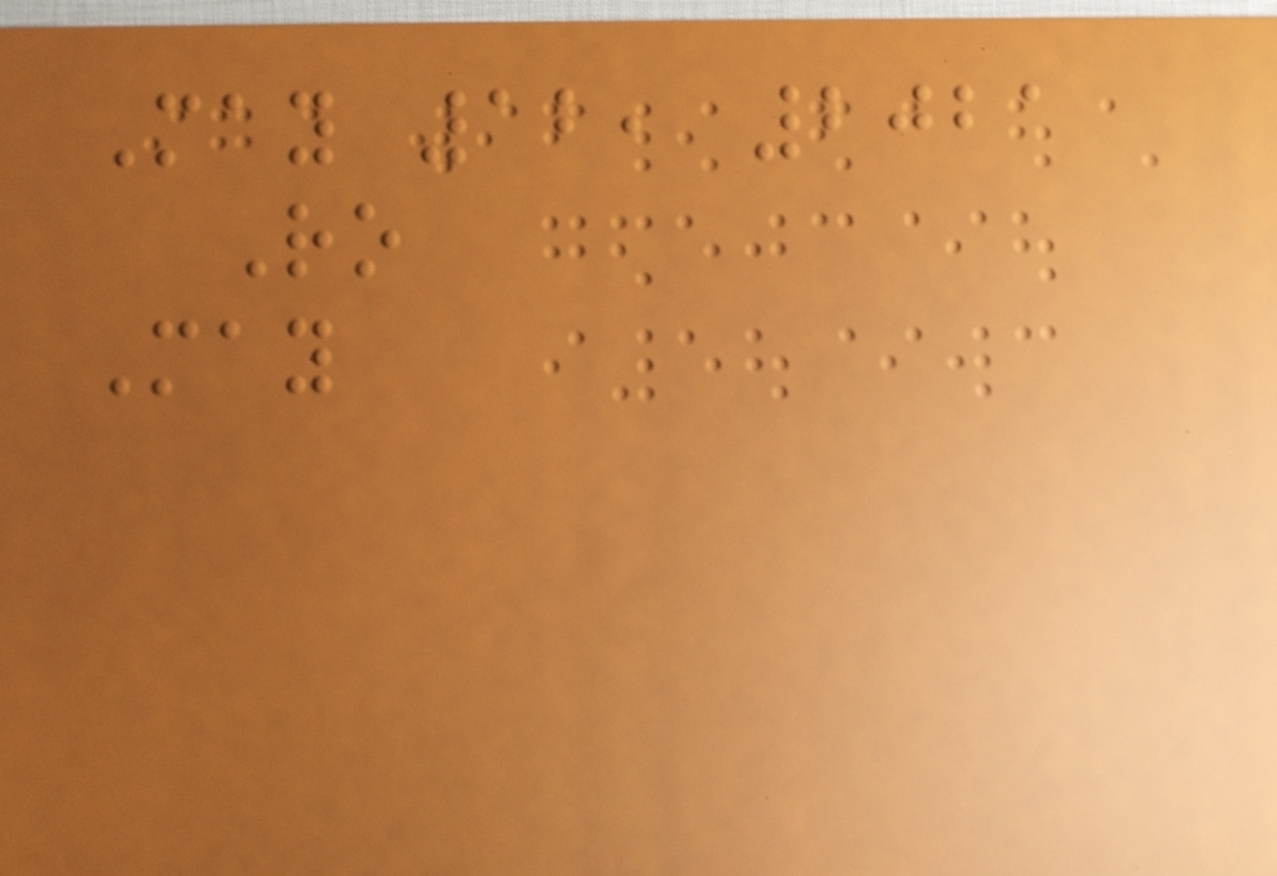May 12, 2021
Ro
May
